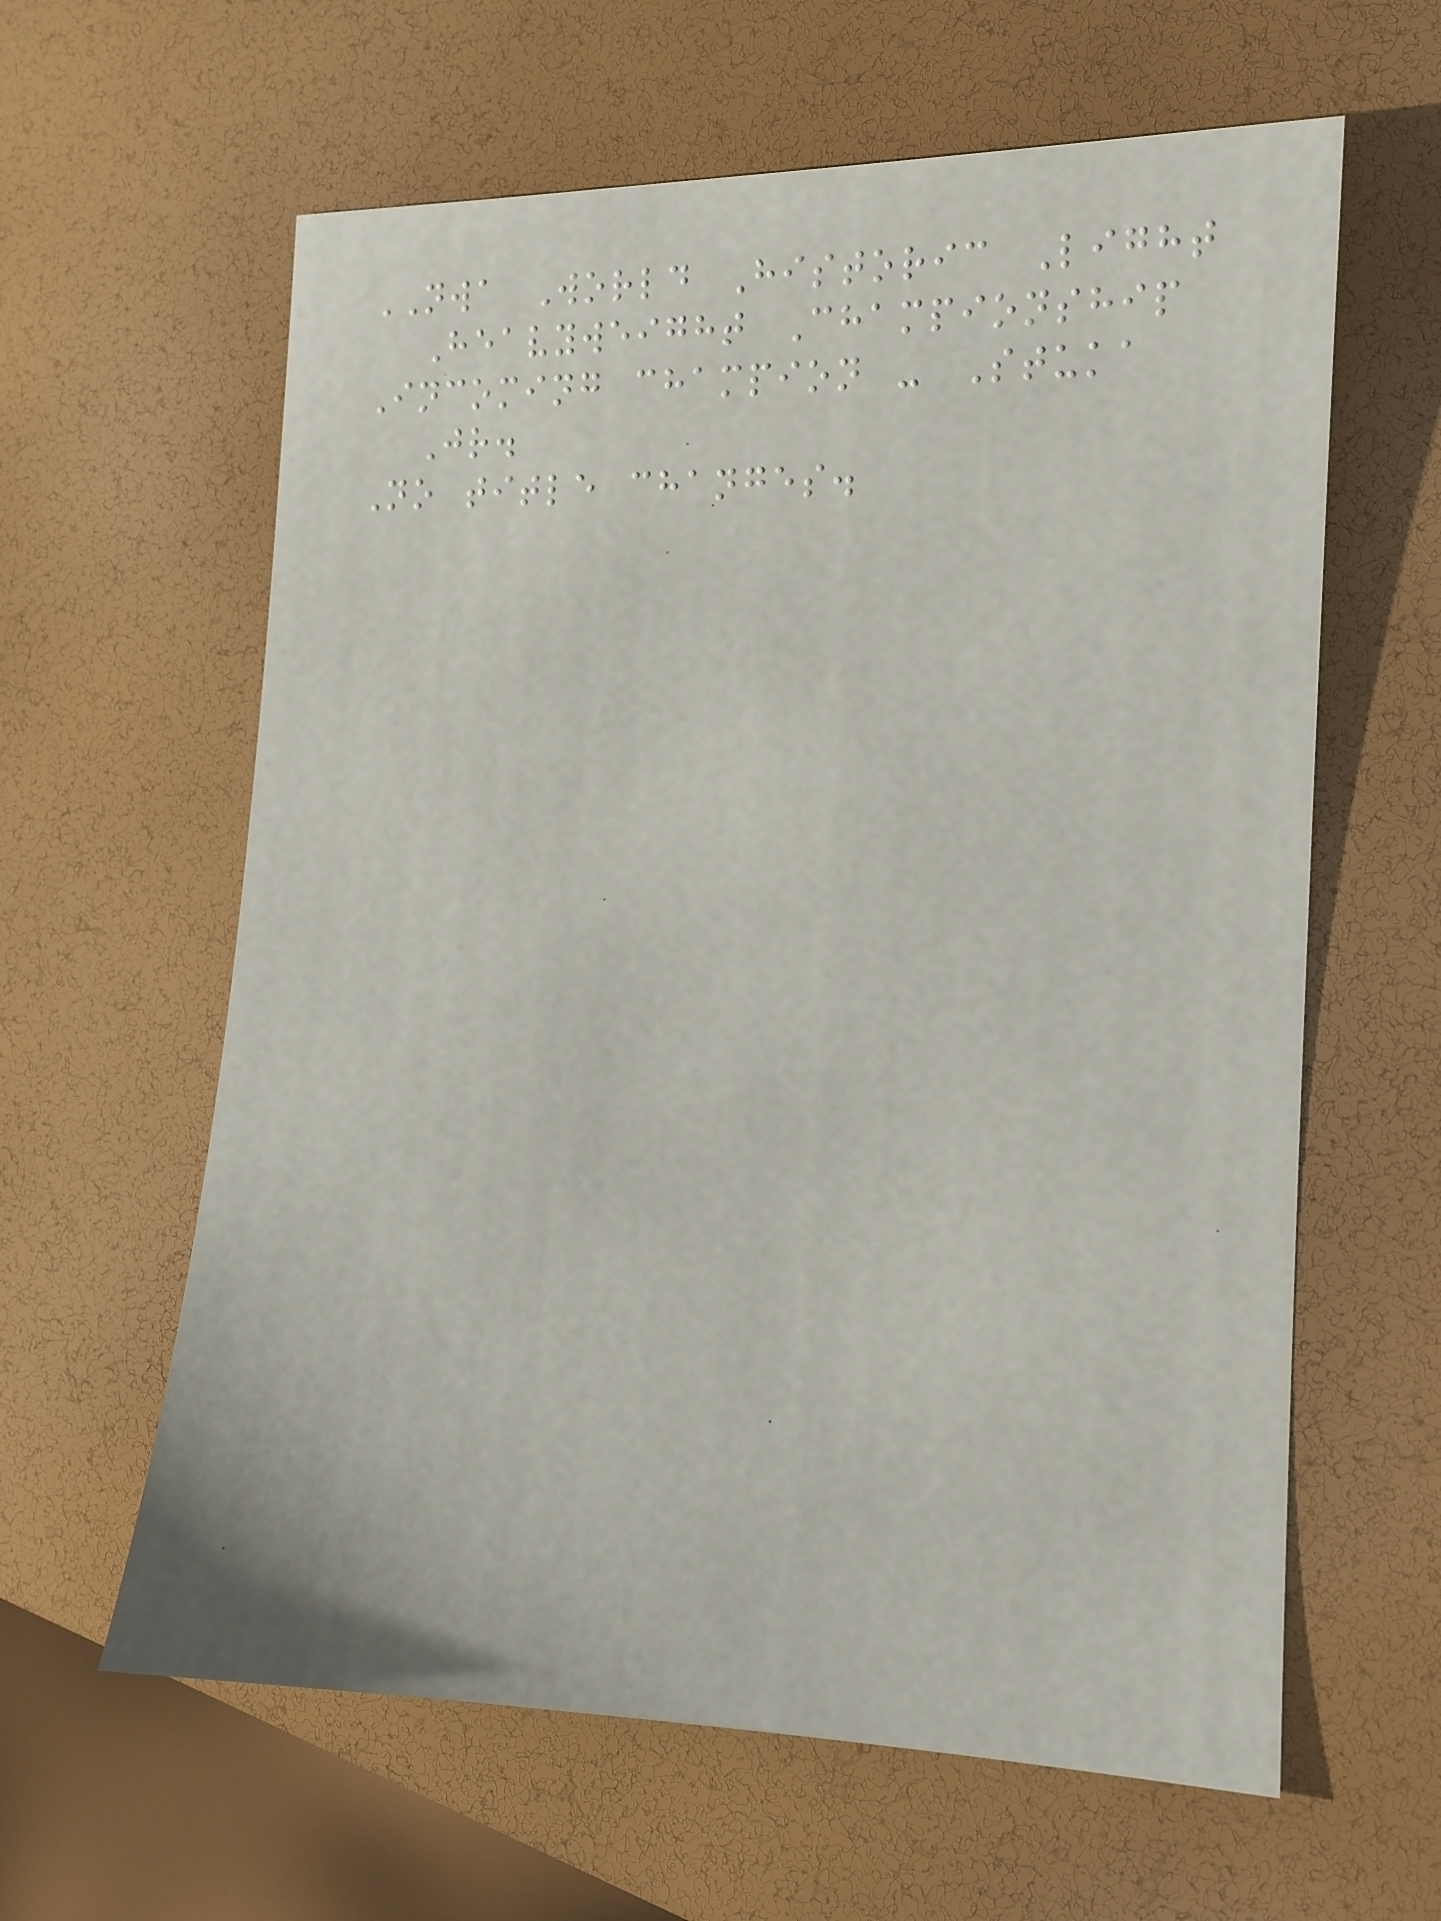NWA World Historic Light
Heavyweight Championship
Incoming champion - Stuka
Jr.
No title changes.
